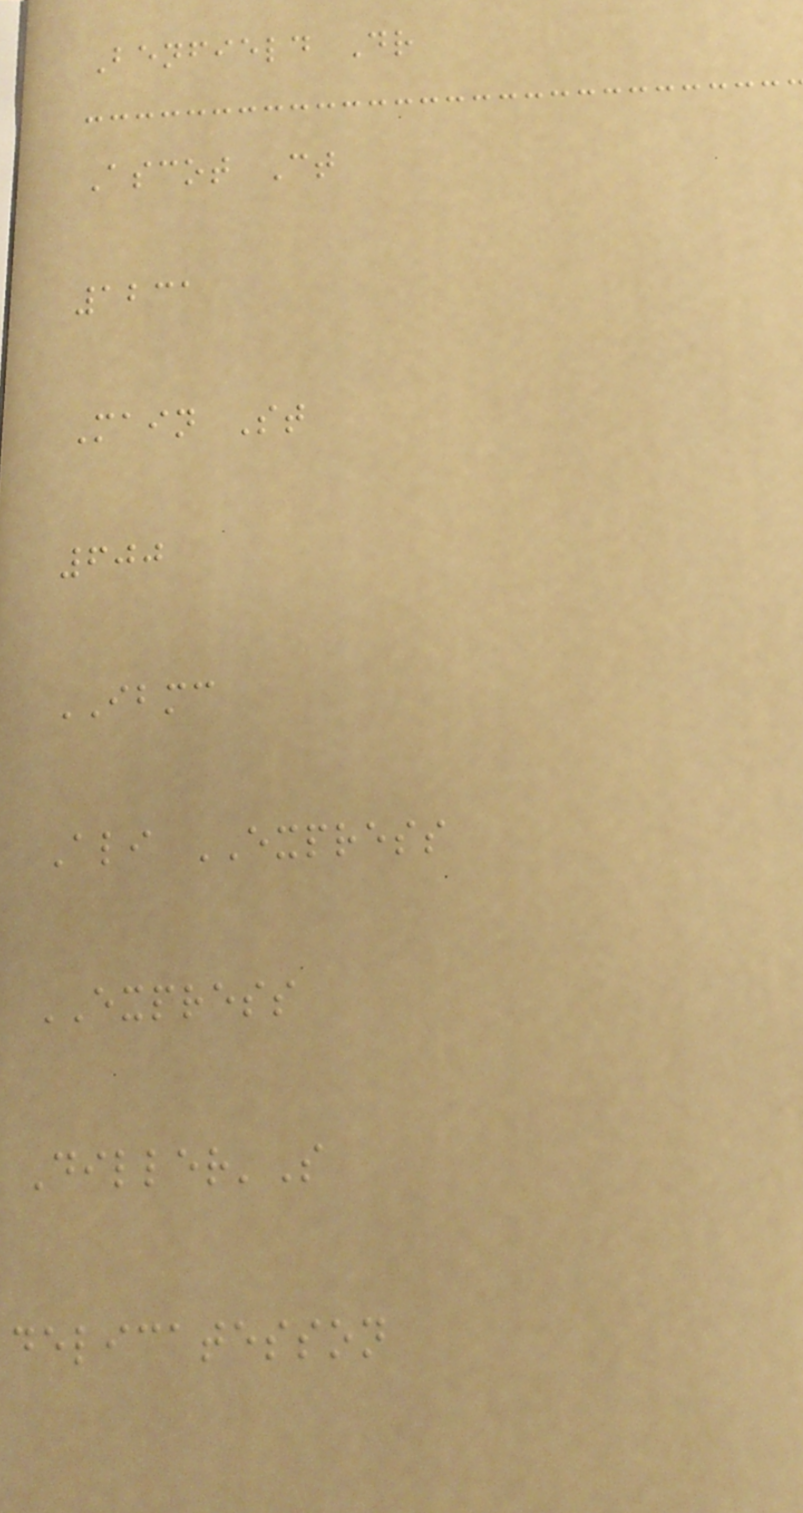Benfield Dr
Ascot Ct
1231
Main St
600
IBMC
Ali EXPRESS
EXPRESS
Diller'S
delicatesson
